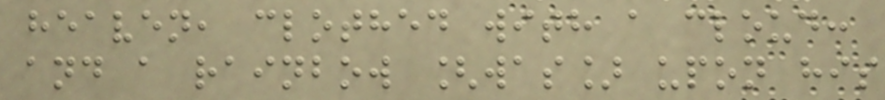heaven, clothed with a cloud:
and a rainbow [was] upon his
